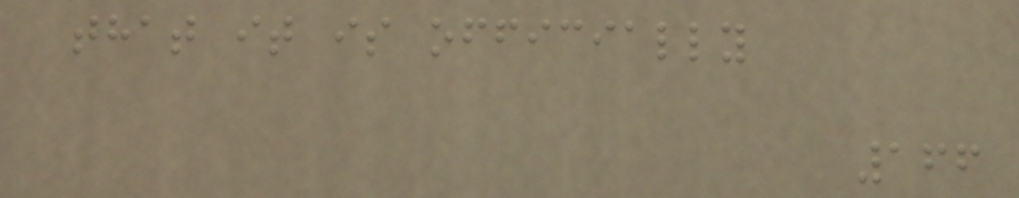that it is officially
166
